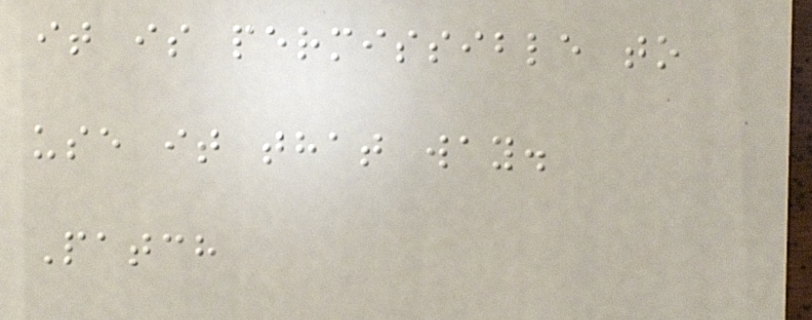it is permissible to
use it that way.
Patch
